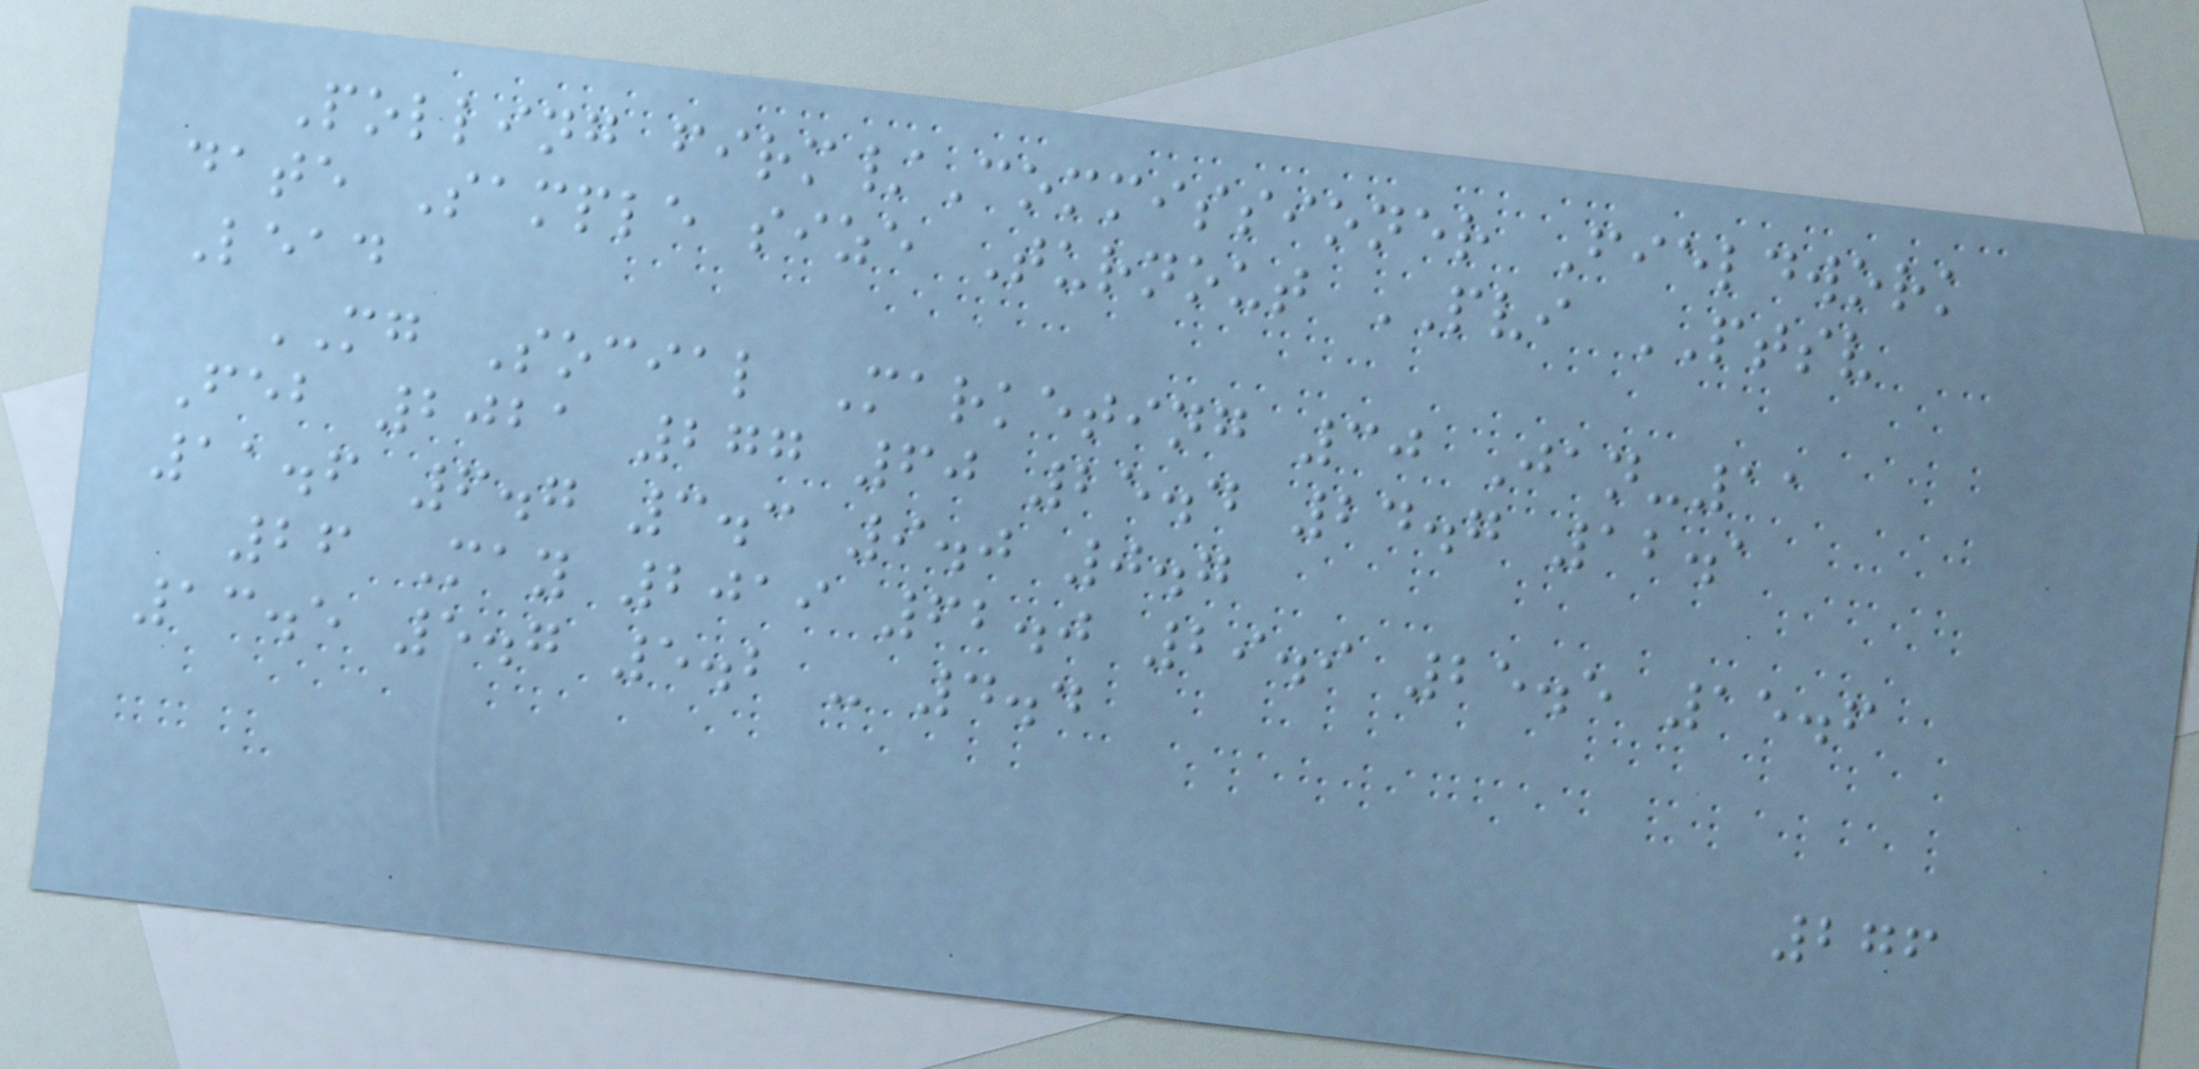Polling firm/Commissioner Fieldwork
date Sample size Turnout PVI PTSV
Lead
MG Social Marketing 30 Jan-11
Feb 2021 277 60 25.4 24.7 12.1
11.6 6.7 3.3 9.0 0.7
26 May 2019 62.0 29.9 25.5 15.6
13.5 5.7 5.2 - 4.4
276
